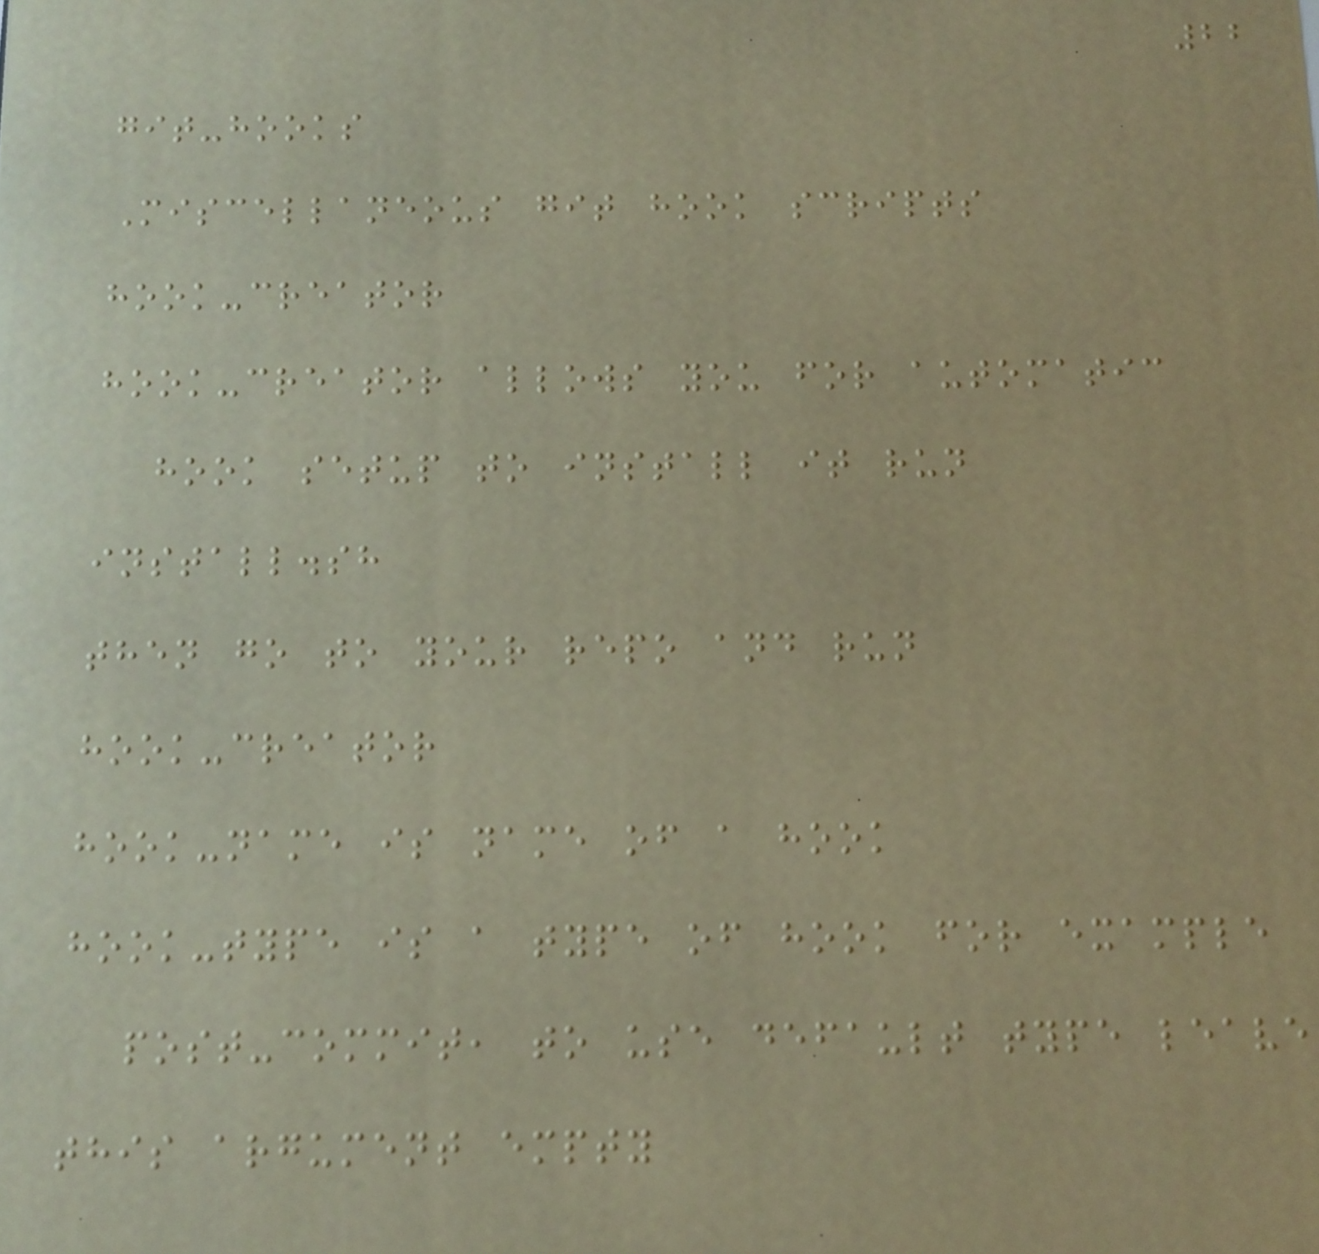22
git-hooks
Miscellaneous git hook scripts
hook-creator
hook-creator allows you for automatic
hook setup to install it run
install.sh
then go to your repo and run
hook-creator
hook-name is name of a hook
hook-type is a type of hook for example
post-commit, to use default type leave
this argument empty
